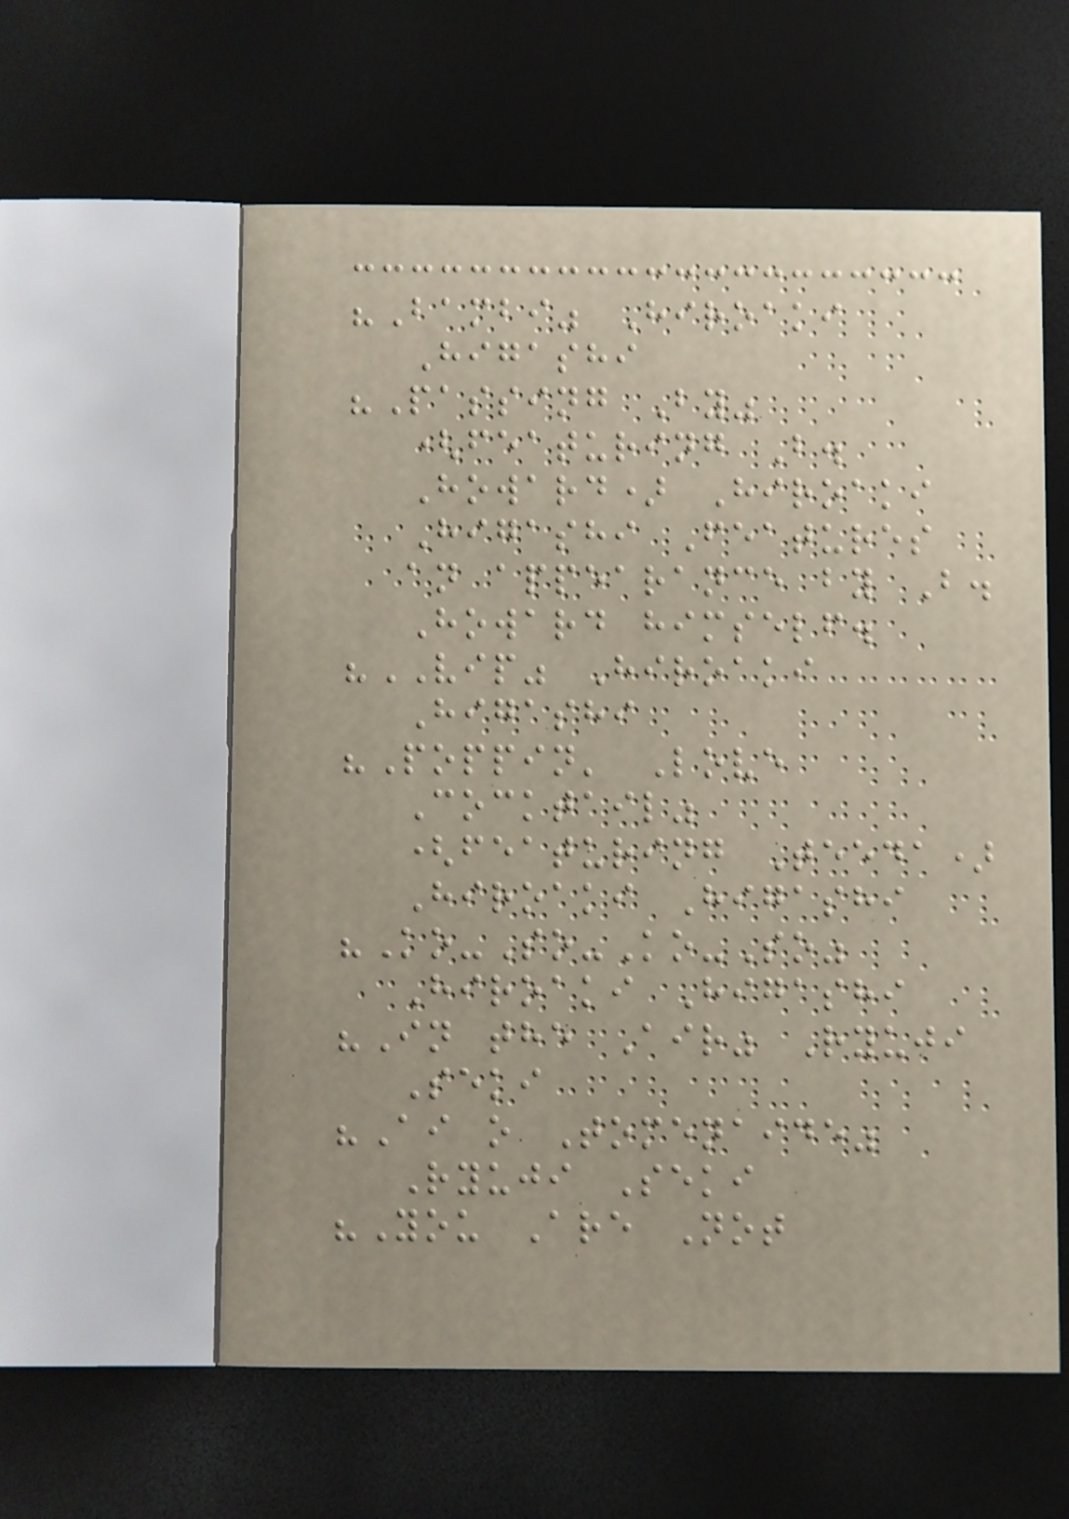"Bambi" Hiroaki
Higashi
"Passing By"
(featuring B.
Howard) Hiroaki
Higashi Features
an appearance by B.
Howard himself.
"VIP" Hiroaki
Higashi
"Poppin' Love
Cocktail"
(featuring Teeda)
Hiroaki Higashi
"Ko-So-Ko-So"
Hiroaki Higashi
"In the Air" Ryuji
Seki
"Ai o Tomenaide"
Ryuji Seki
"You Are Not
